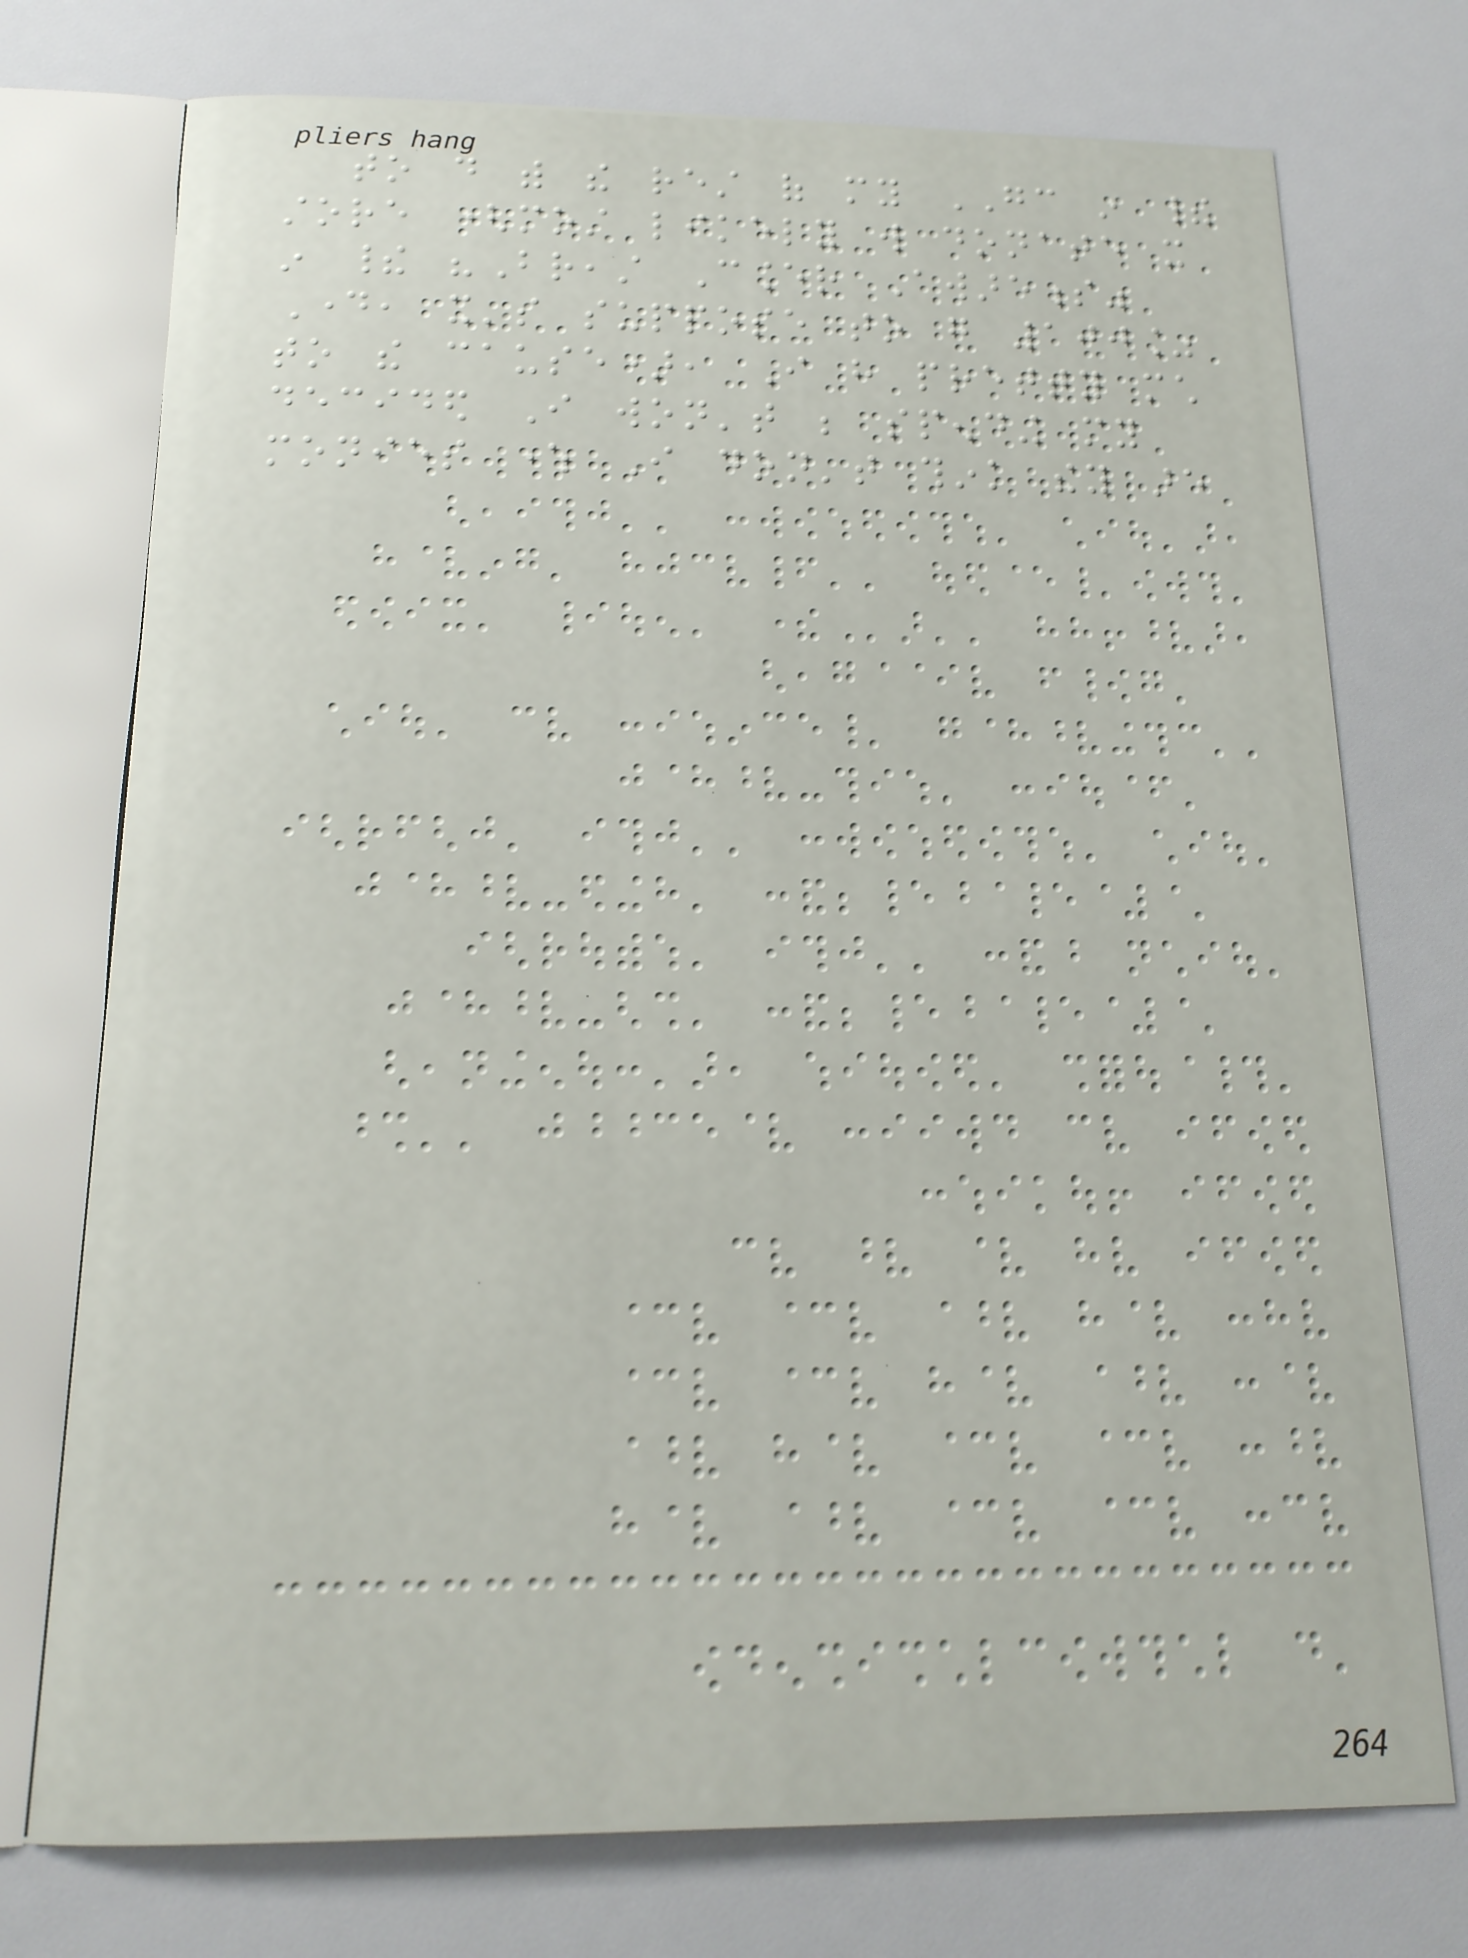to do with the rest of my GC in their
store (most likely will donate it
in their "Breast Cancer Awareness"
Day, it's suppose to go 100%
to the cause), I have pretty much
decided I won't be spending my
monies where I don't think they are
